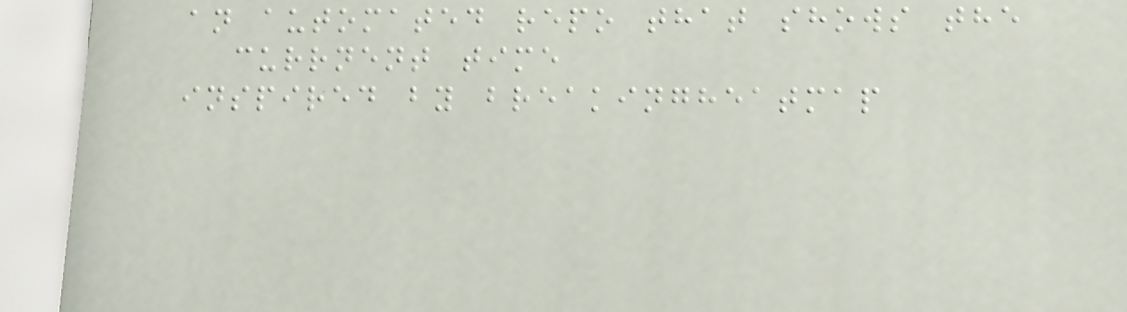an automated repo that shows the
currnent time
inspired by breakingheatmap
